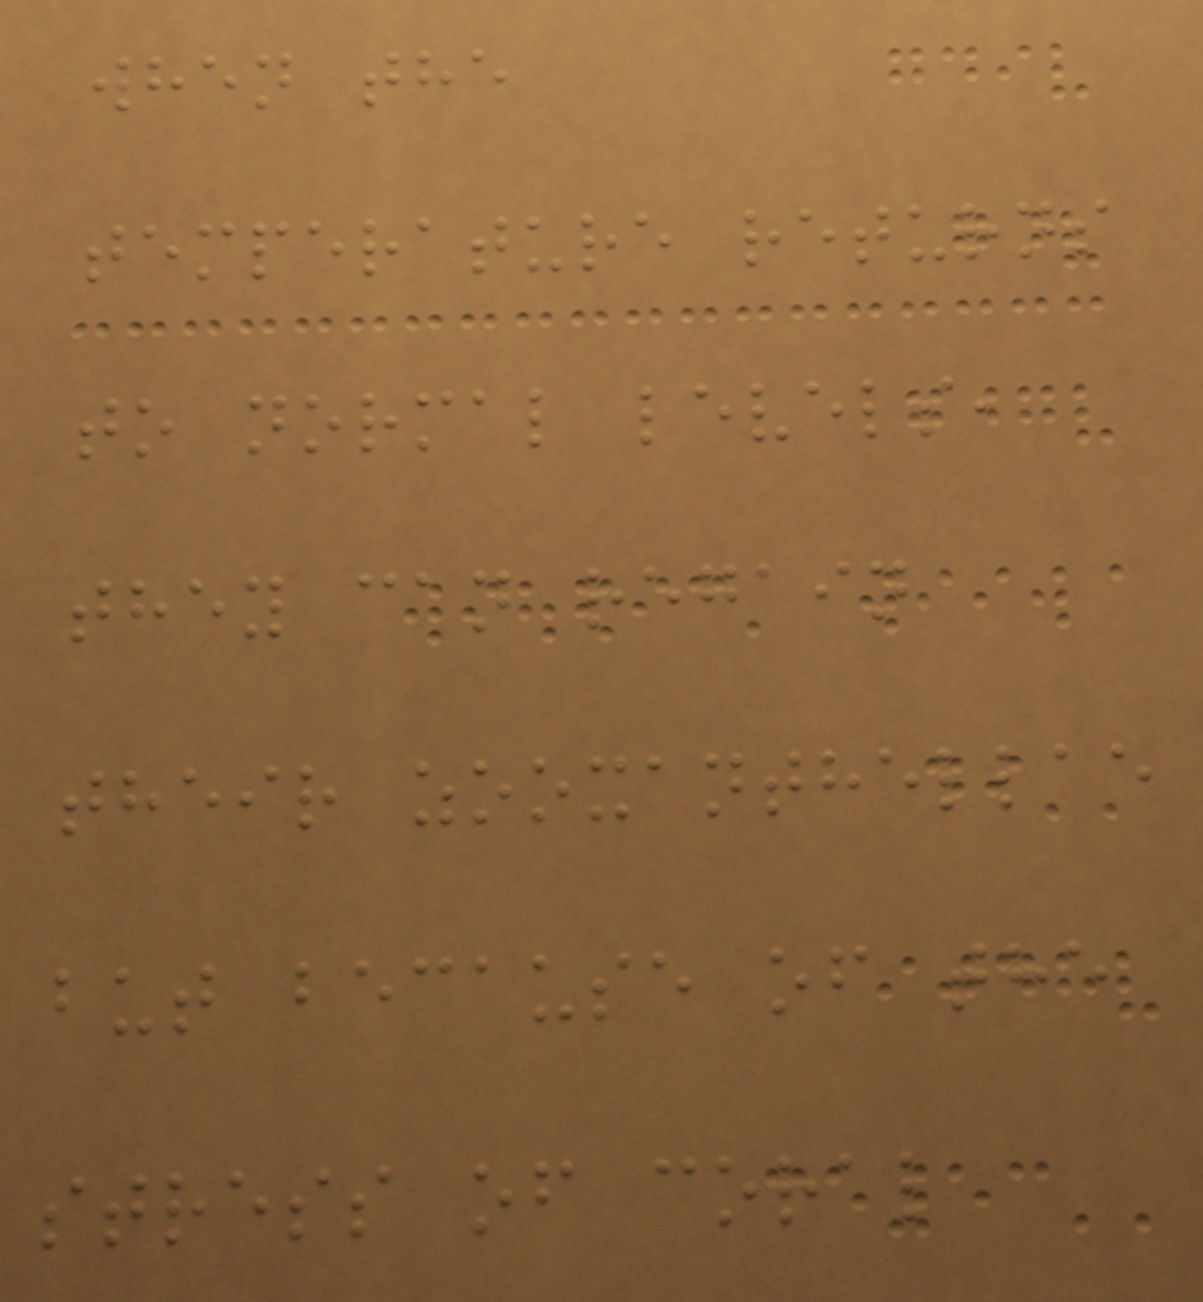when the
temperature returns
to normal levels,
they can regain
their zooxanthellae
but because of the
stress of coral
